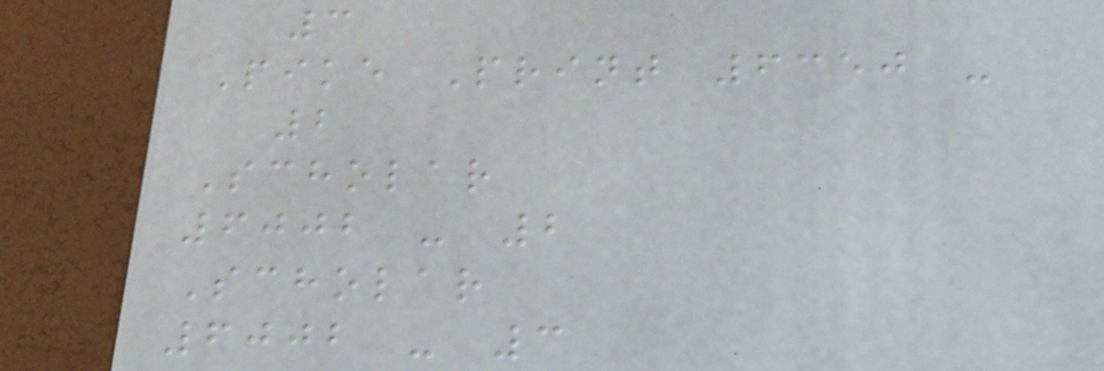3
Pike Print 6350 -
2
Scholar
6002 - 2
Scholar
6002 - 3
